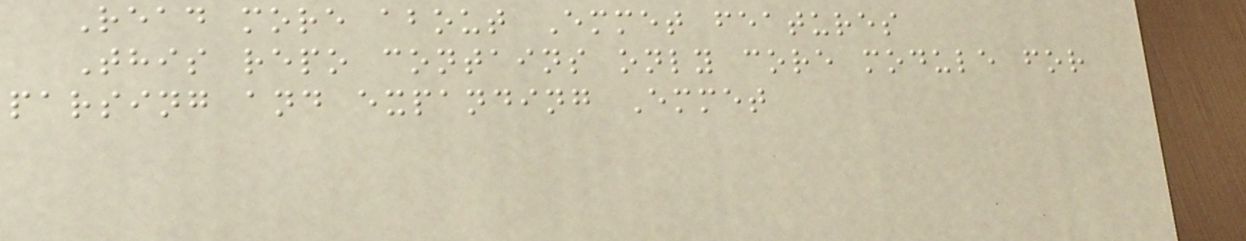Read more about Emmet features
This repo contains only core module for
parsing and expanding Emmet
